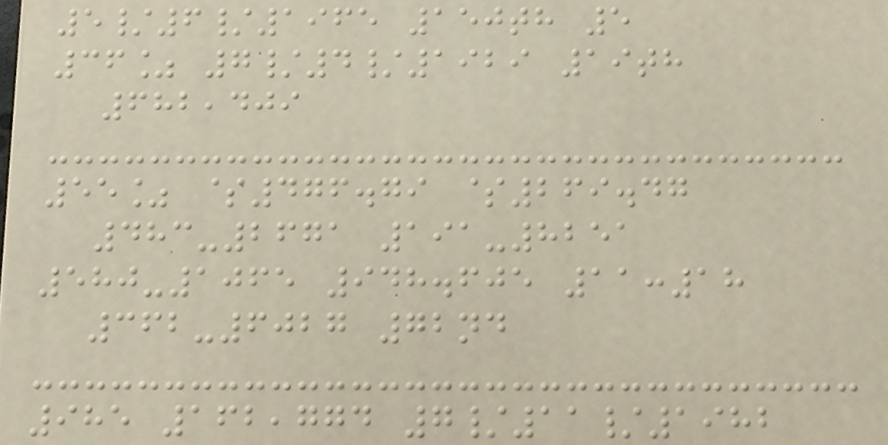5/6/1965 150th 5
36% 7/4/1929 19th
682,409
55% $476.79 $269.47
483-2671 191-8251
580-1065 948.605 11:18
362-6027 72nd
985 162,774 7/11/1982
